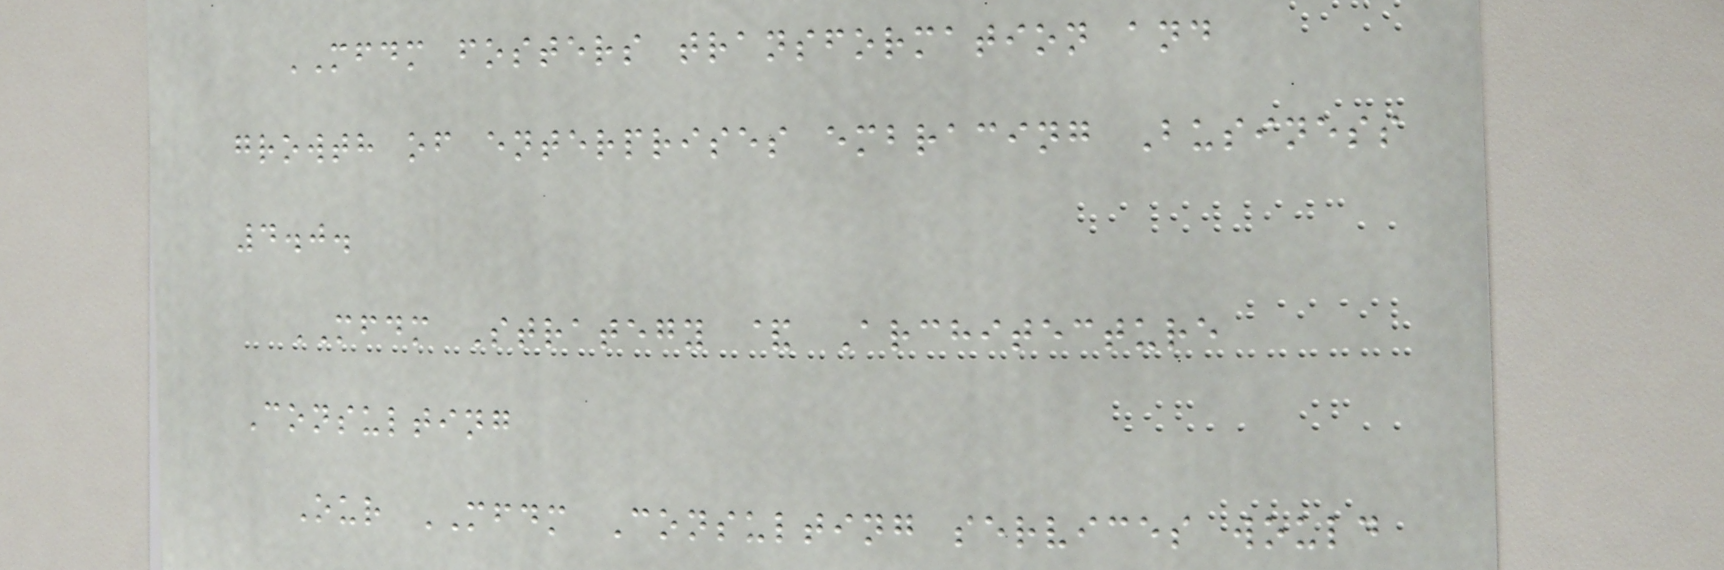MFDM fosters transformation and
growth of enterprises embracing Business
4.0.
MFDM Strategy & Architecture
Consulting
Our MFDM Consulting services would
